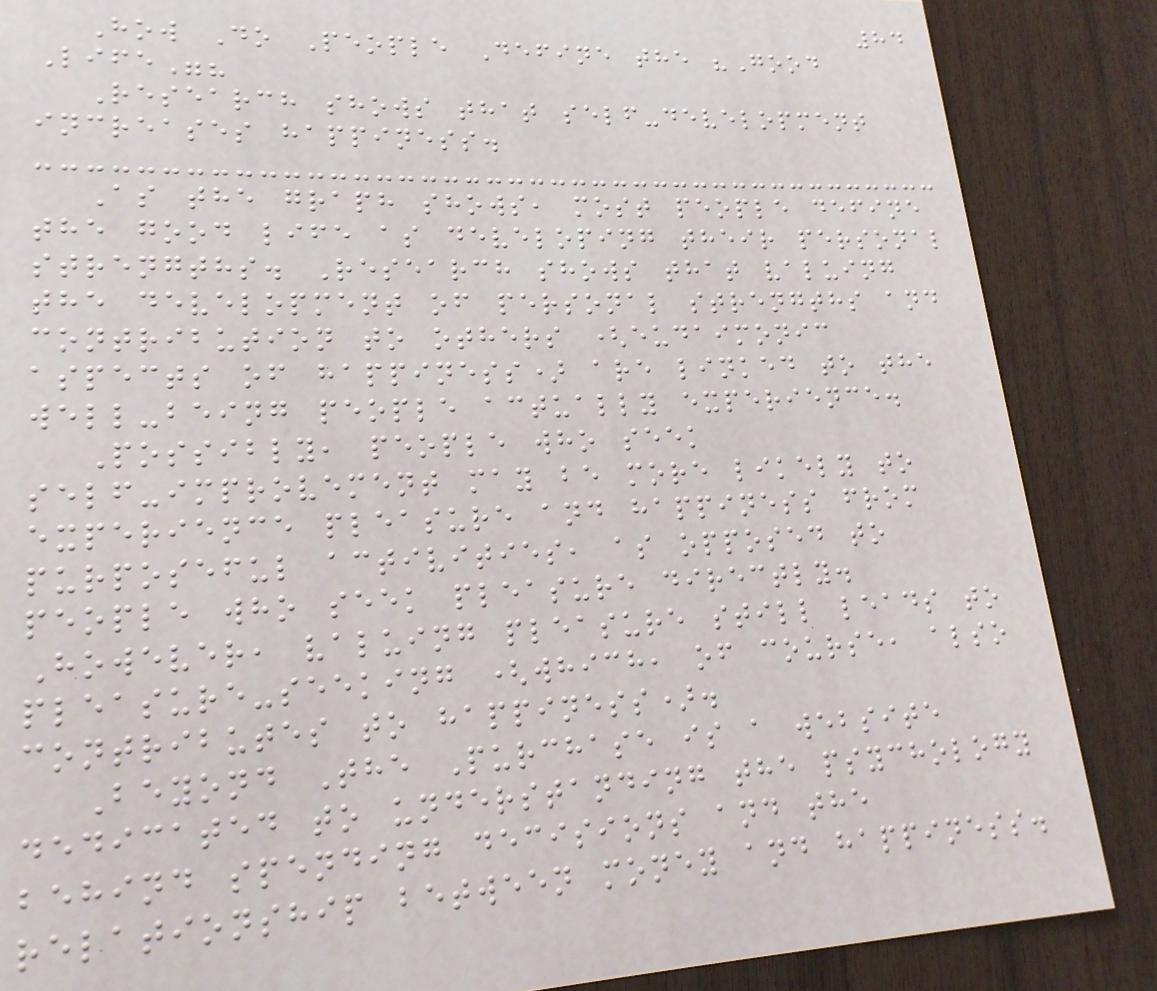84
How Do People Define the "Good
Life"?
Research shows that self-development
increases happiness.
As the graph shows, most people define
the good life as developing their personal
strengths. Research shows that valuing
the development of personal strengths and
contribution to others (eudaimonic
aspects of happiness) are linked to the
well-being people actually experience.
Possibly, people who seek
self-improvement may be more likely to
experience pleasure and happiness from
purposeful activities, as opposed to
people who seek pleasure directly.
However, valuing pleasure still leads to
pleasure-seeking (which, of course, also
contributes to happiness).
Beyond The Purchase is a website
dedicated to understanding the psychology
behind spending decisions and the
relationship between money and happiness.
